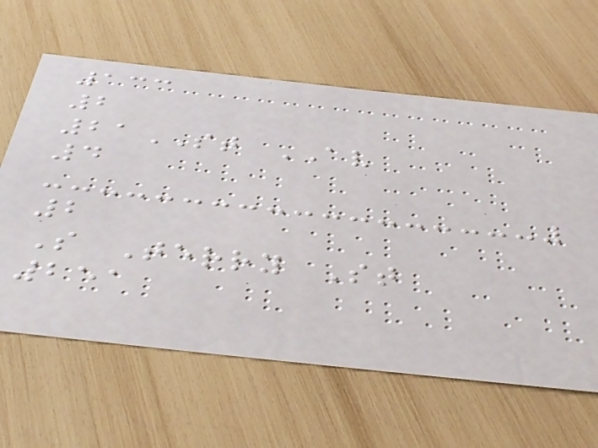133
2
21ST AV
4
2
S Terry St
251
